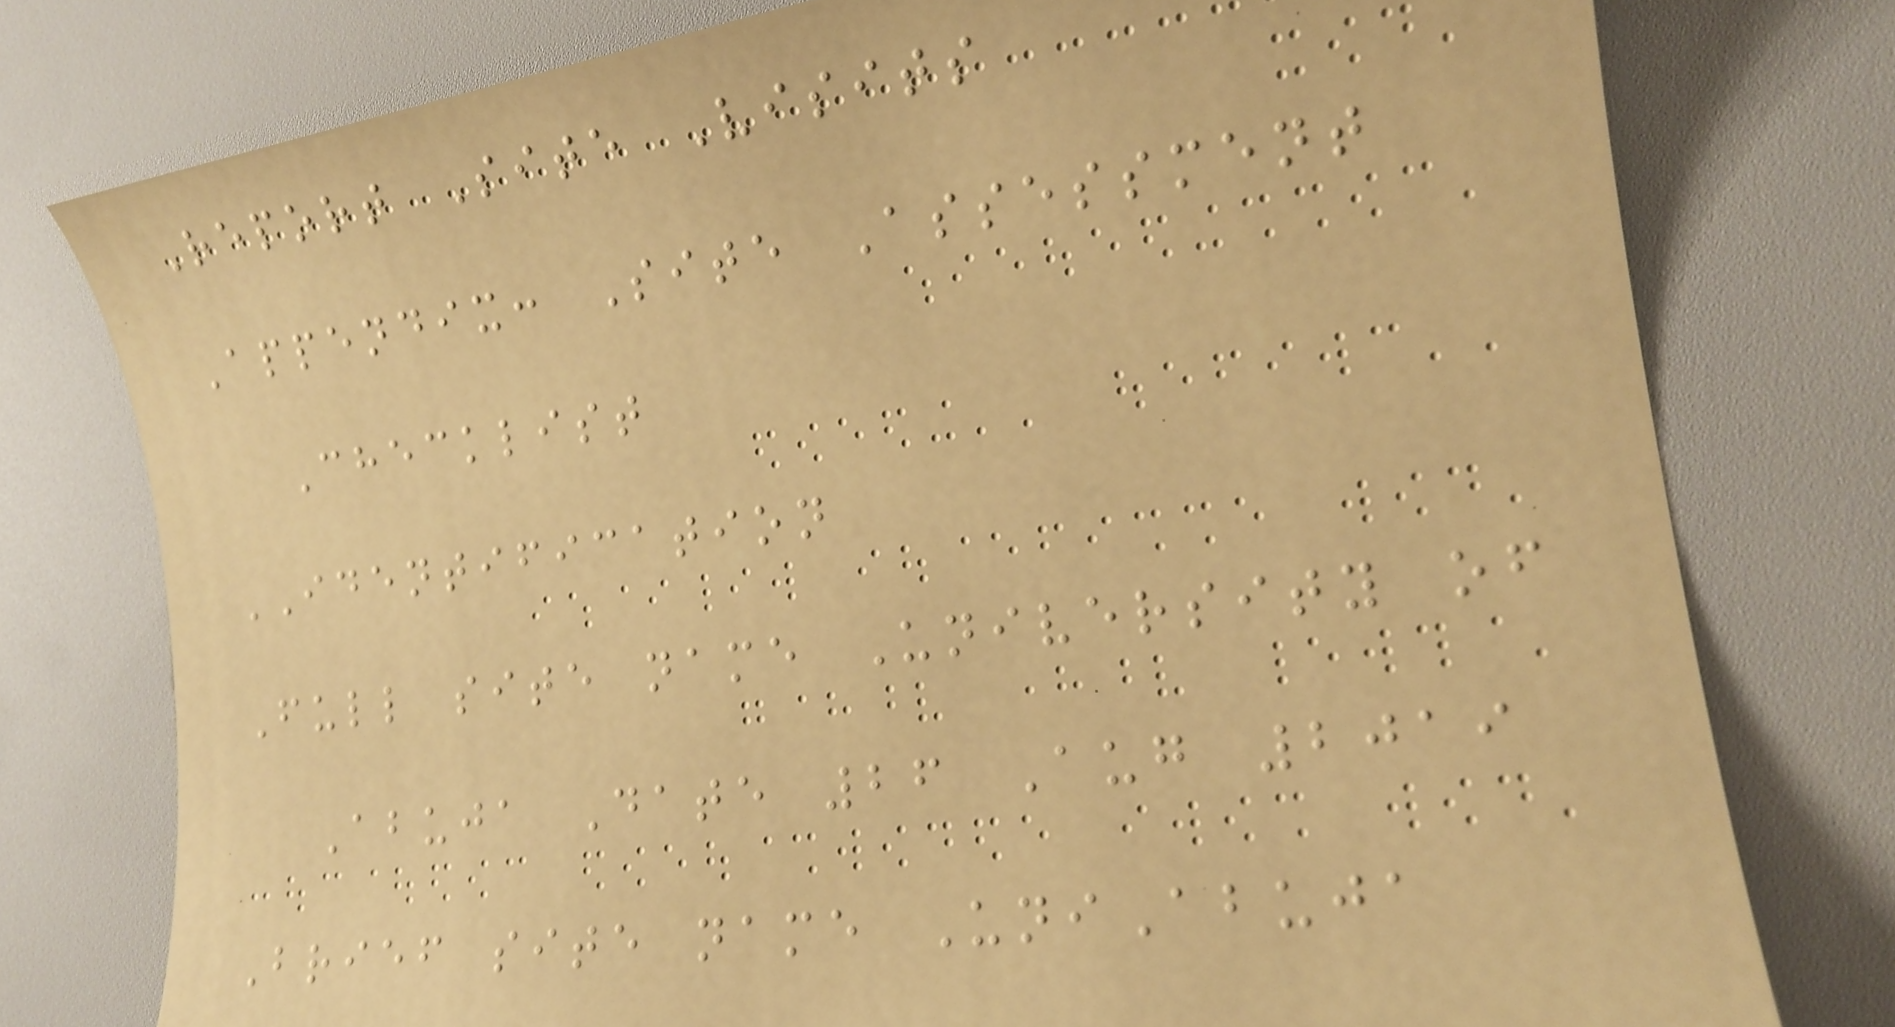Report Site Visits
Appendix: Site Assessment
Checklist
IDENTIFICATION
Full site name University of
Abuja Date 26 Aug 2019
Brief site name UniAbuja
